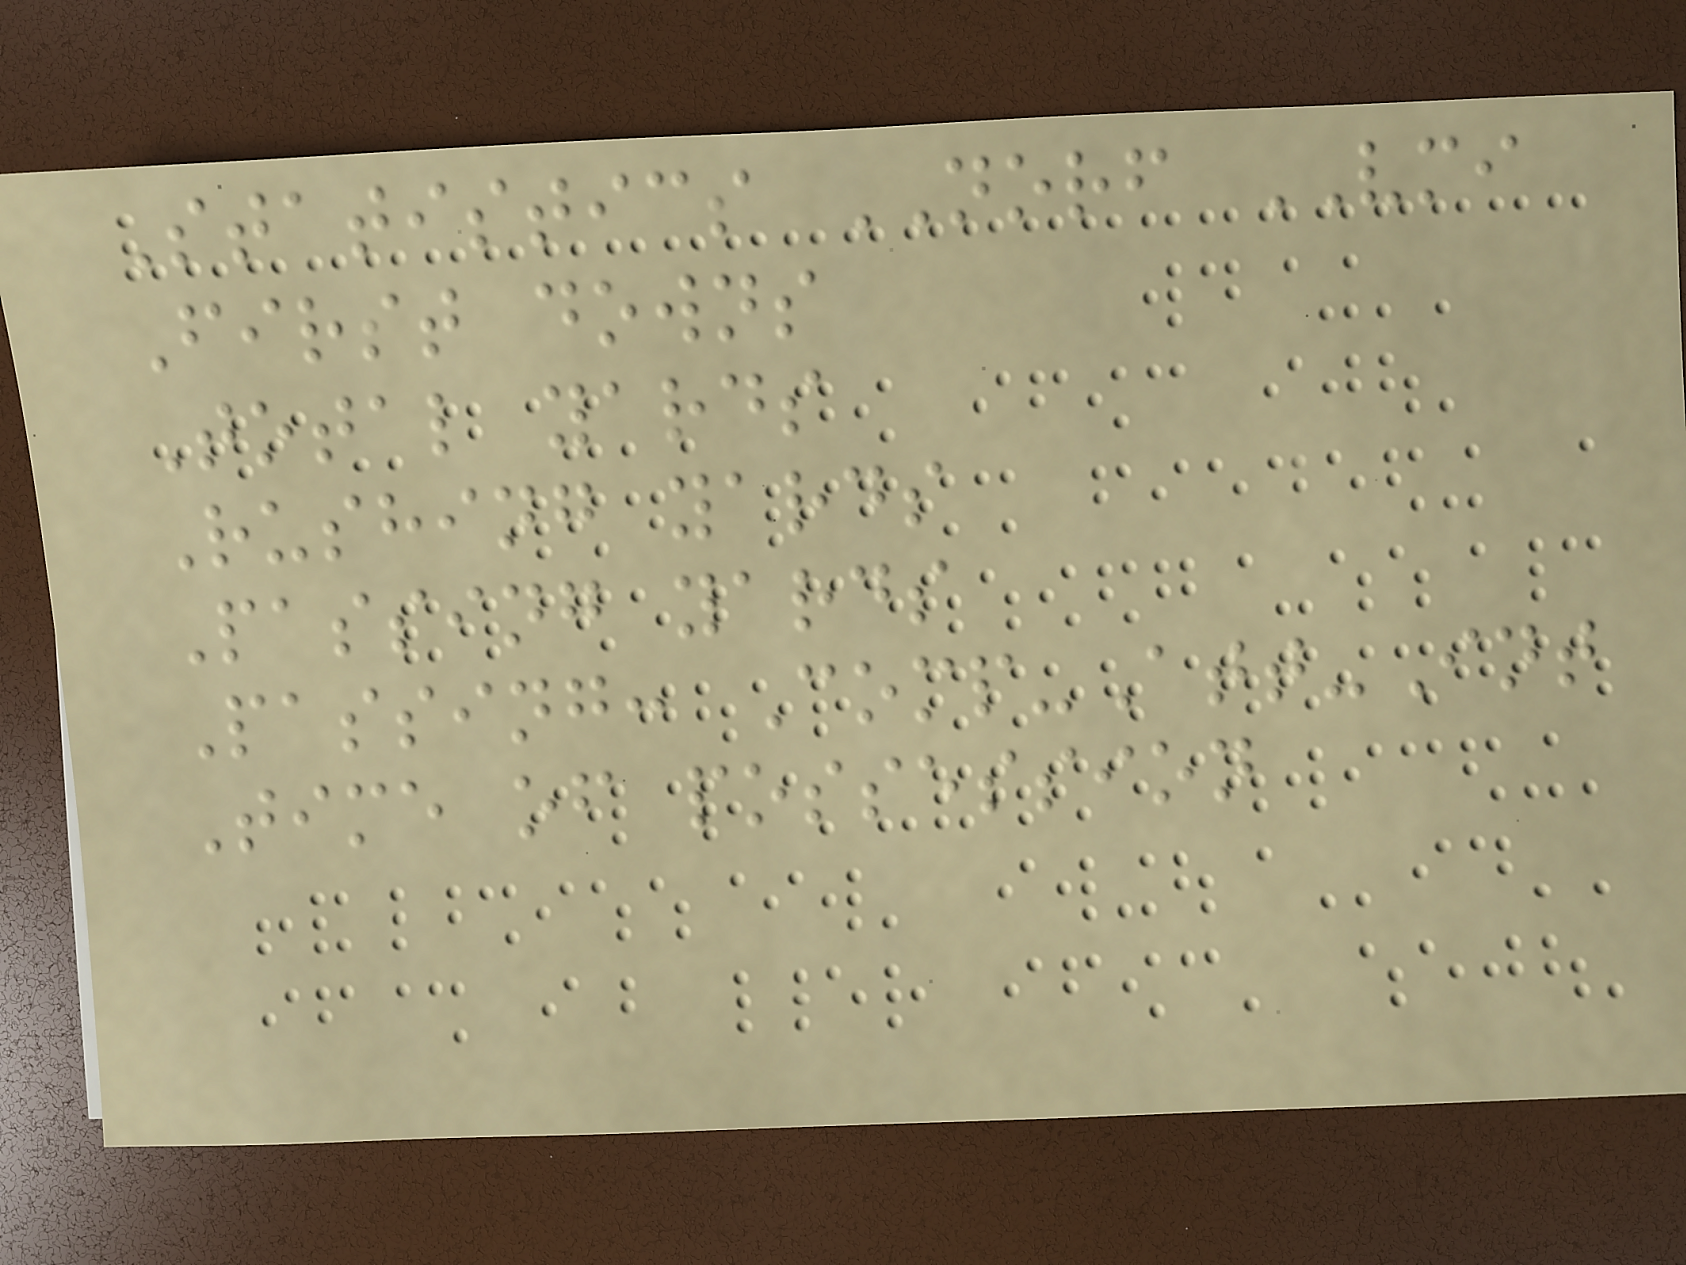Statistics NORF VMI
First downs
Total yards
Rushing yards
Passing yards
Passing: Comp-Att-Int
Time of possession
